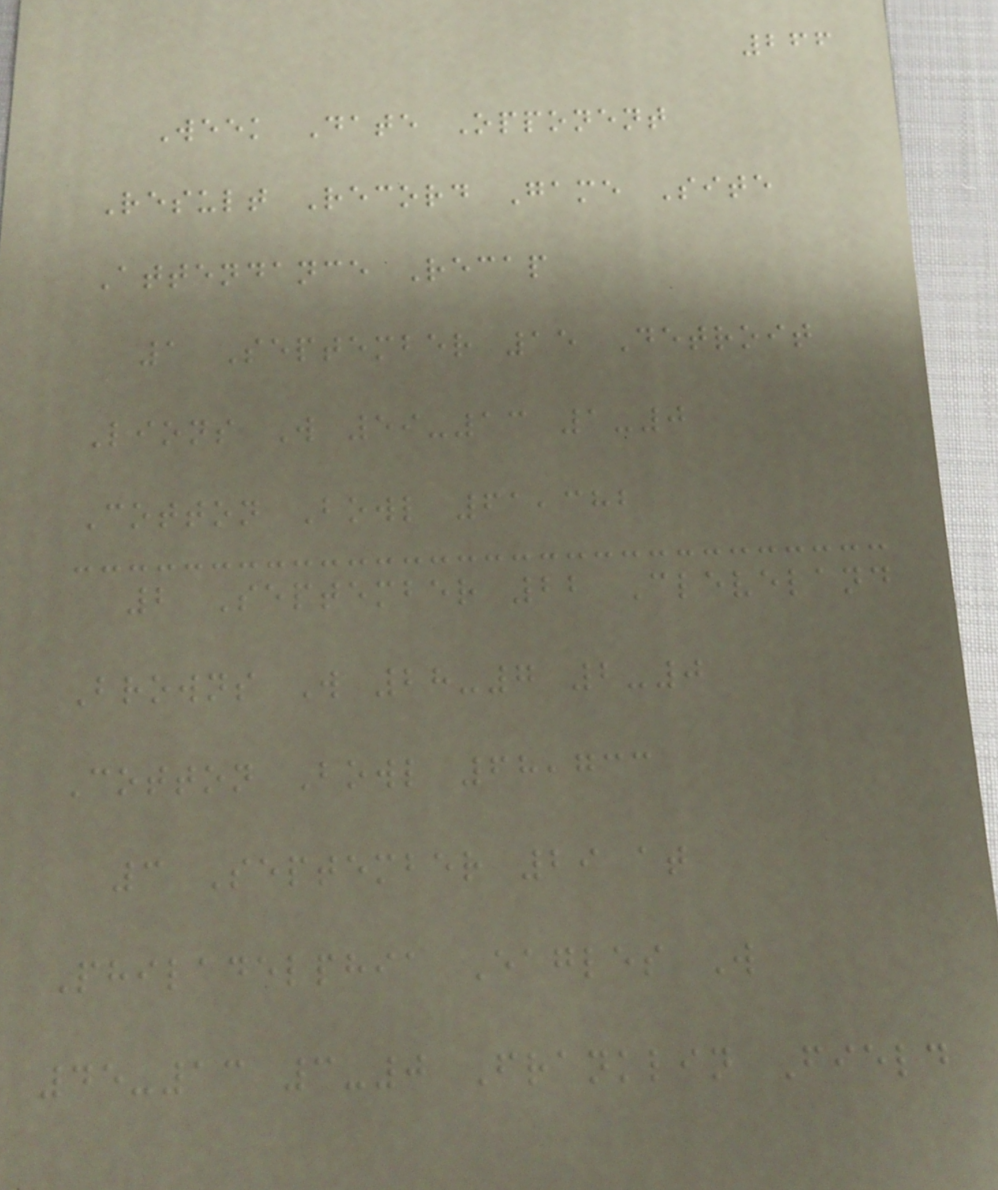266
Week Date Opponent
Result Record Game Site
Attendance Recap
1 September 15 Detroit
Lions W 59-13 1-0
Cotton Bowl 61,382
2 September 22 Cleveland
Browns W 28-7 2-0
Cotton Bowl 68,733
3 September 29 at
Philadelphia Eagles W
45-13 3-0 Franklin Field
